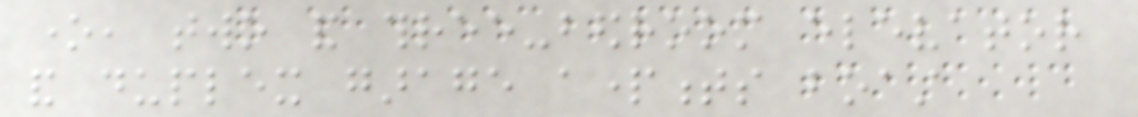one, two and three-bedroom elevator
and duplex garage apartments boast
